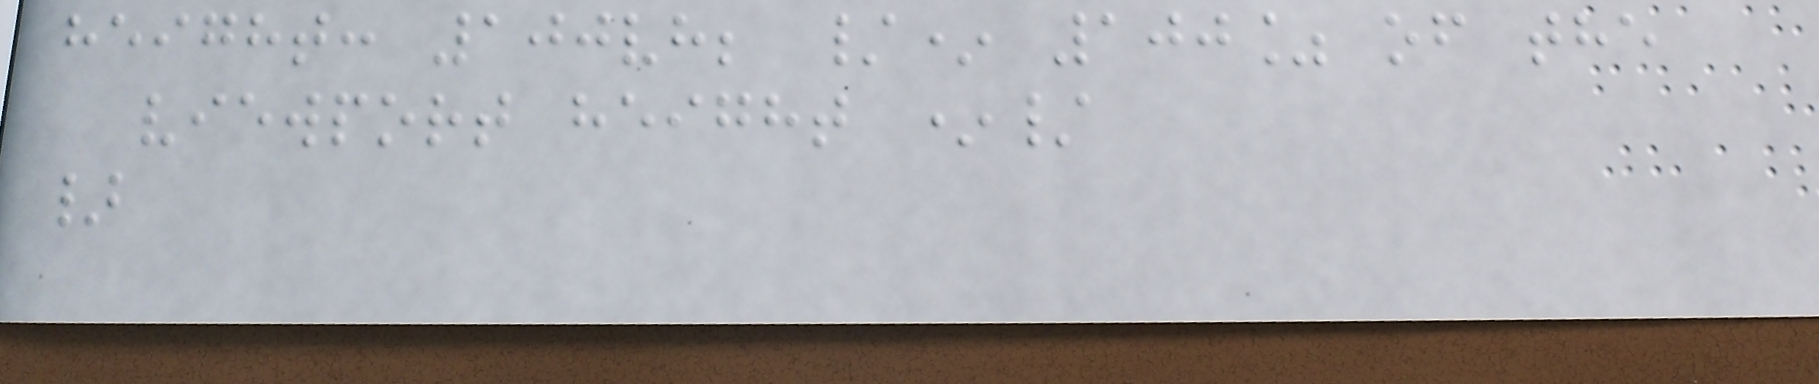height: 100vh; /* 100% of the
viewport height */
}
